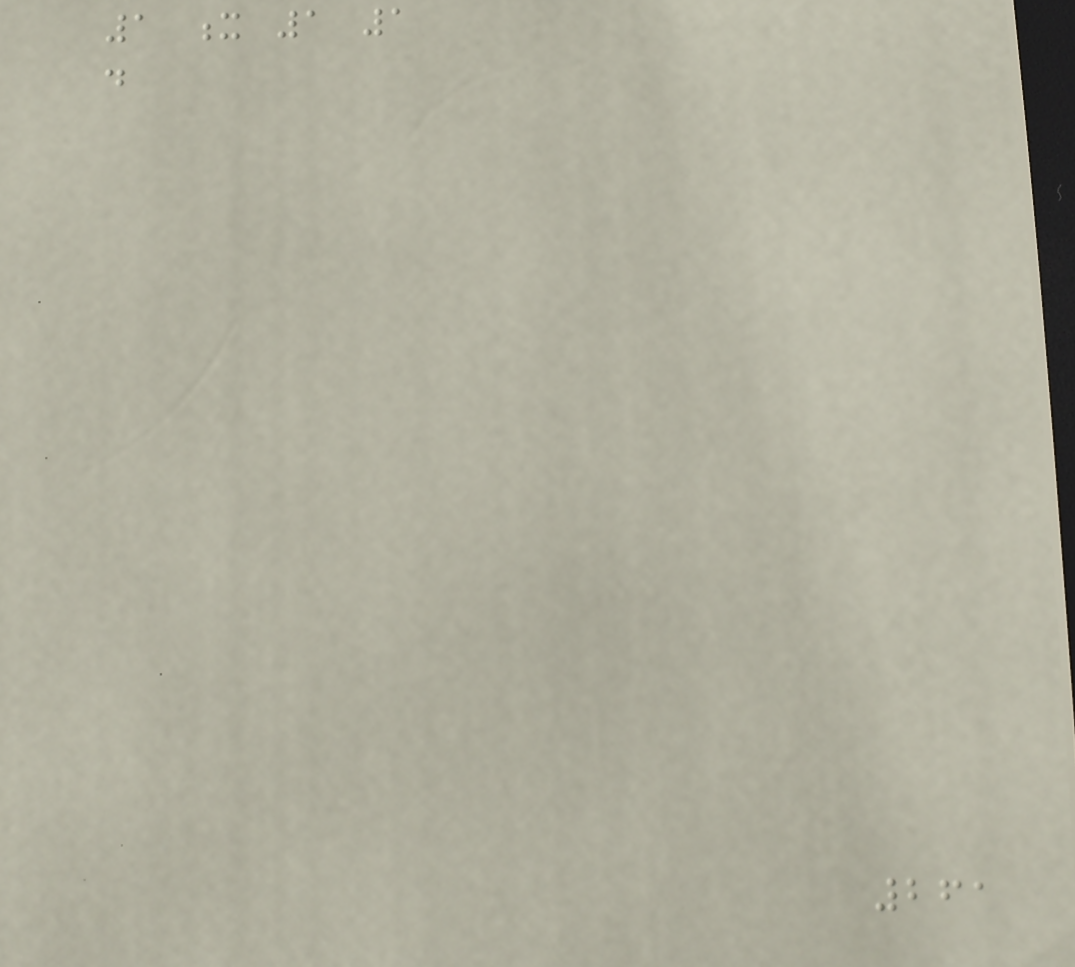1 x 1 1
.
261
